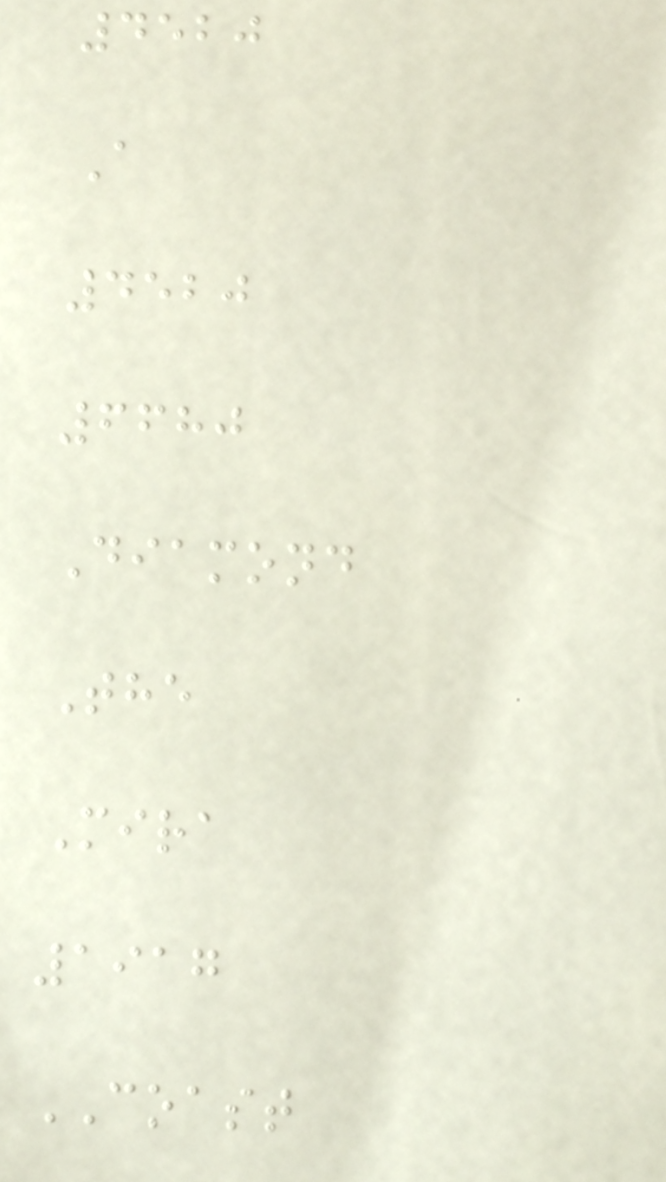4520
A
4520
6680
Diamond
The
Mira
1917
COAST
